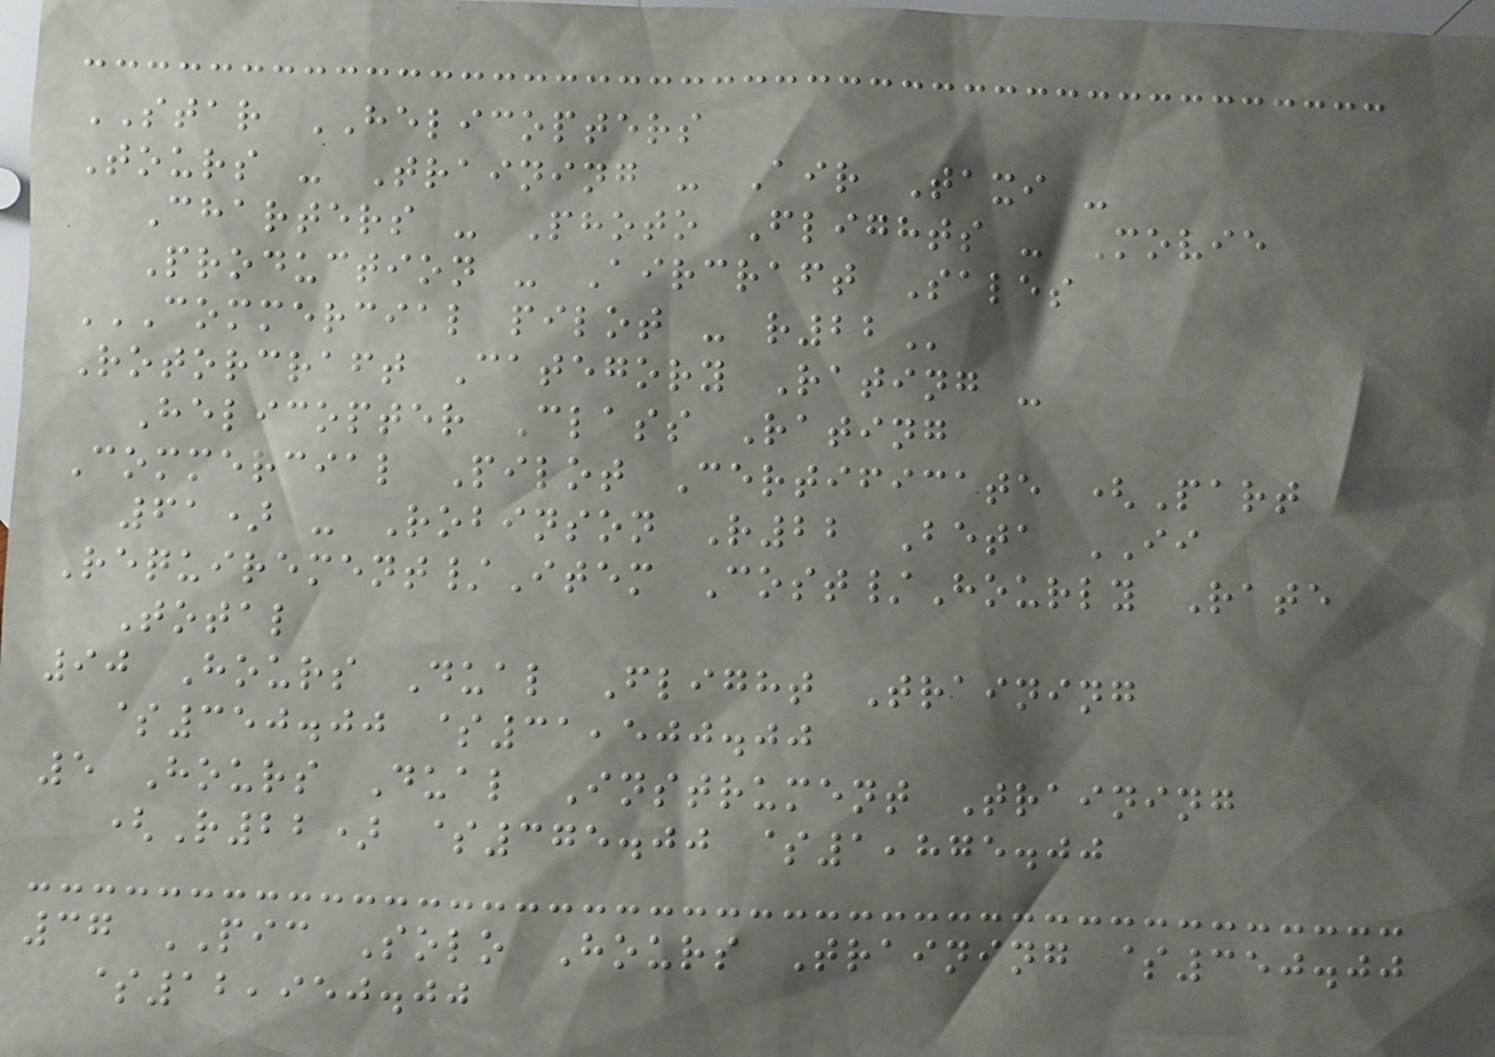STAR HELICOPTERS
Tours - Training - Air Taxi -
Charters - Photo Flights - Movie
Production - Aircraft Sales
COMMERCIAL PILOT - R22
Rotorcraft Category Rating -
Helicopter Class Rating
Commercial Pilot Certificate (Part
61) - Robinson R22 Beta II
Requirement/Item Cost/Hourly Rate
Total
90 Hours Dual Flight Training
$350.00 $31,500.00
5 Hours Dual Instrument Training
(R22) $375.00 $1,875.00
37 PIC Solo Hours Training $350.00
$12,950.00
